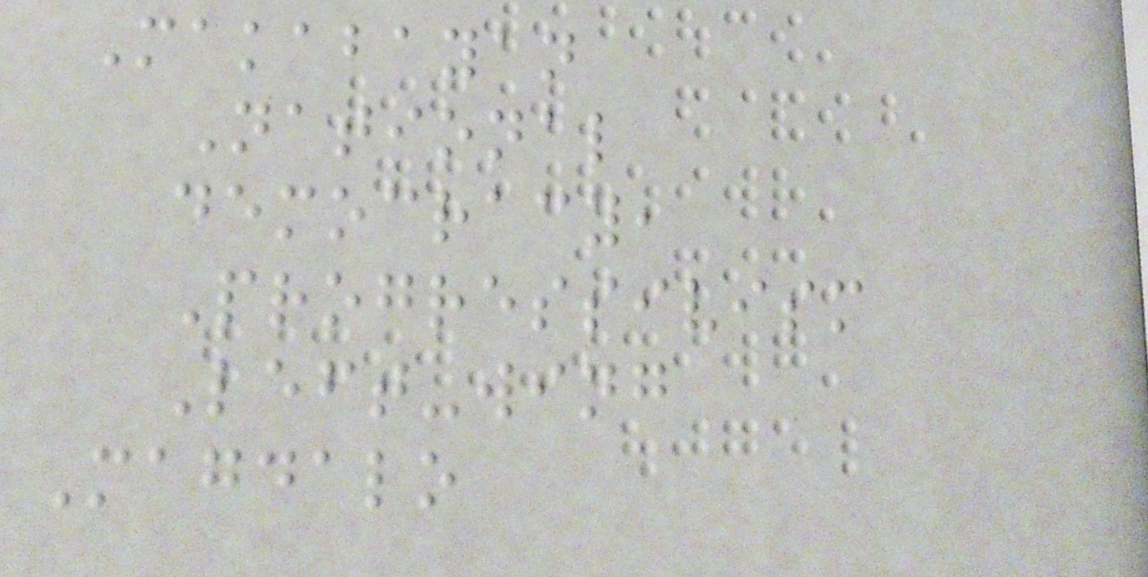Makabayan
National
democracy,
Progressivism
Left-wing
Magdalo
